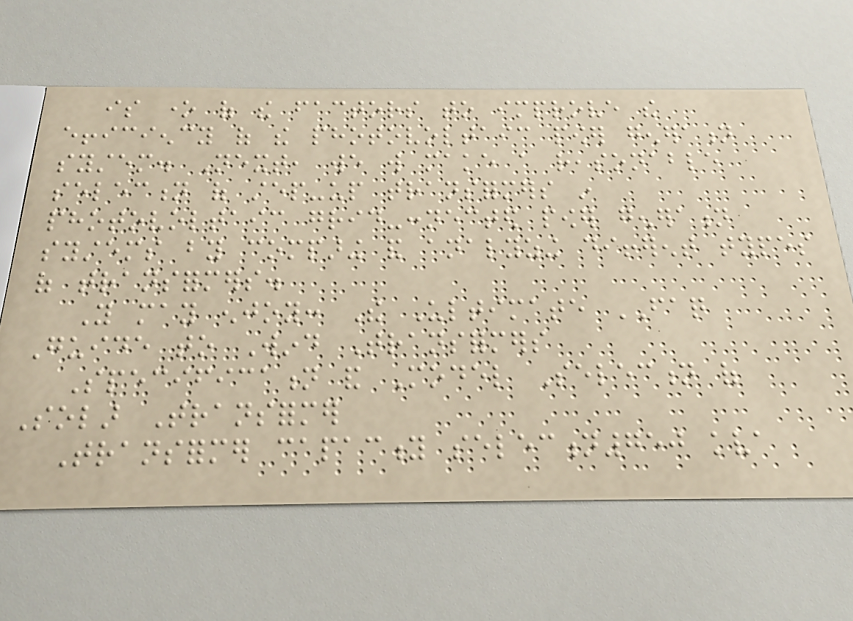is one of the factors to improve the
efficiency of the photovoltaic power generation
system. Next, we will make a reasonable
selection of step-up transformers in
photovoltaic grid-connected power generation
systems by comparing and analyzing different types
of transformers.
You may enjoy: The Ultimate FAQ
Guide to Wind Transformers
Specification and Model Selection of
Solar Transformer
Transformer capacity selection750 kva
